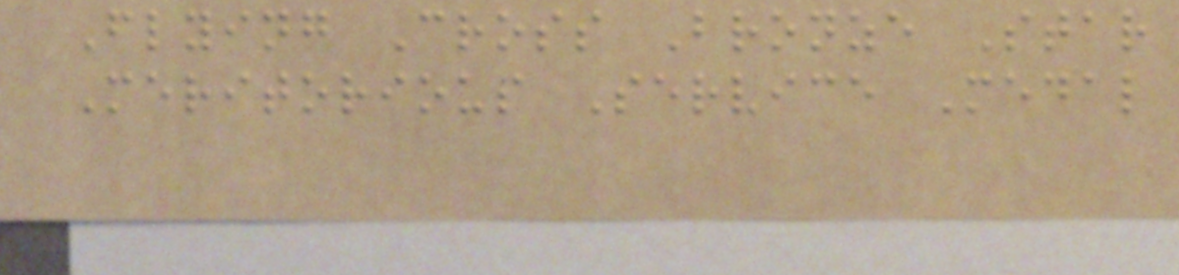Flying Cross Bronze Star
Meritorious Service Medal
